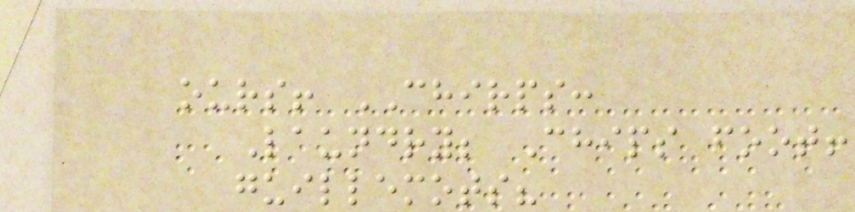ours! CHIRPS:
Laundry; Chips foot!
guillemots?
